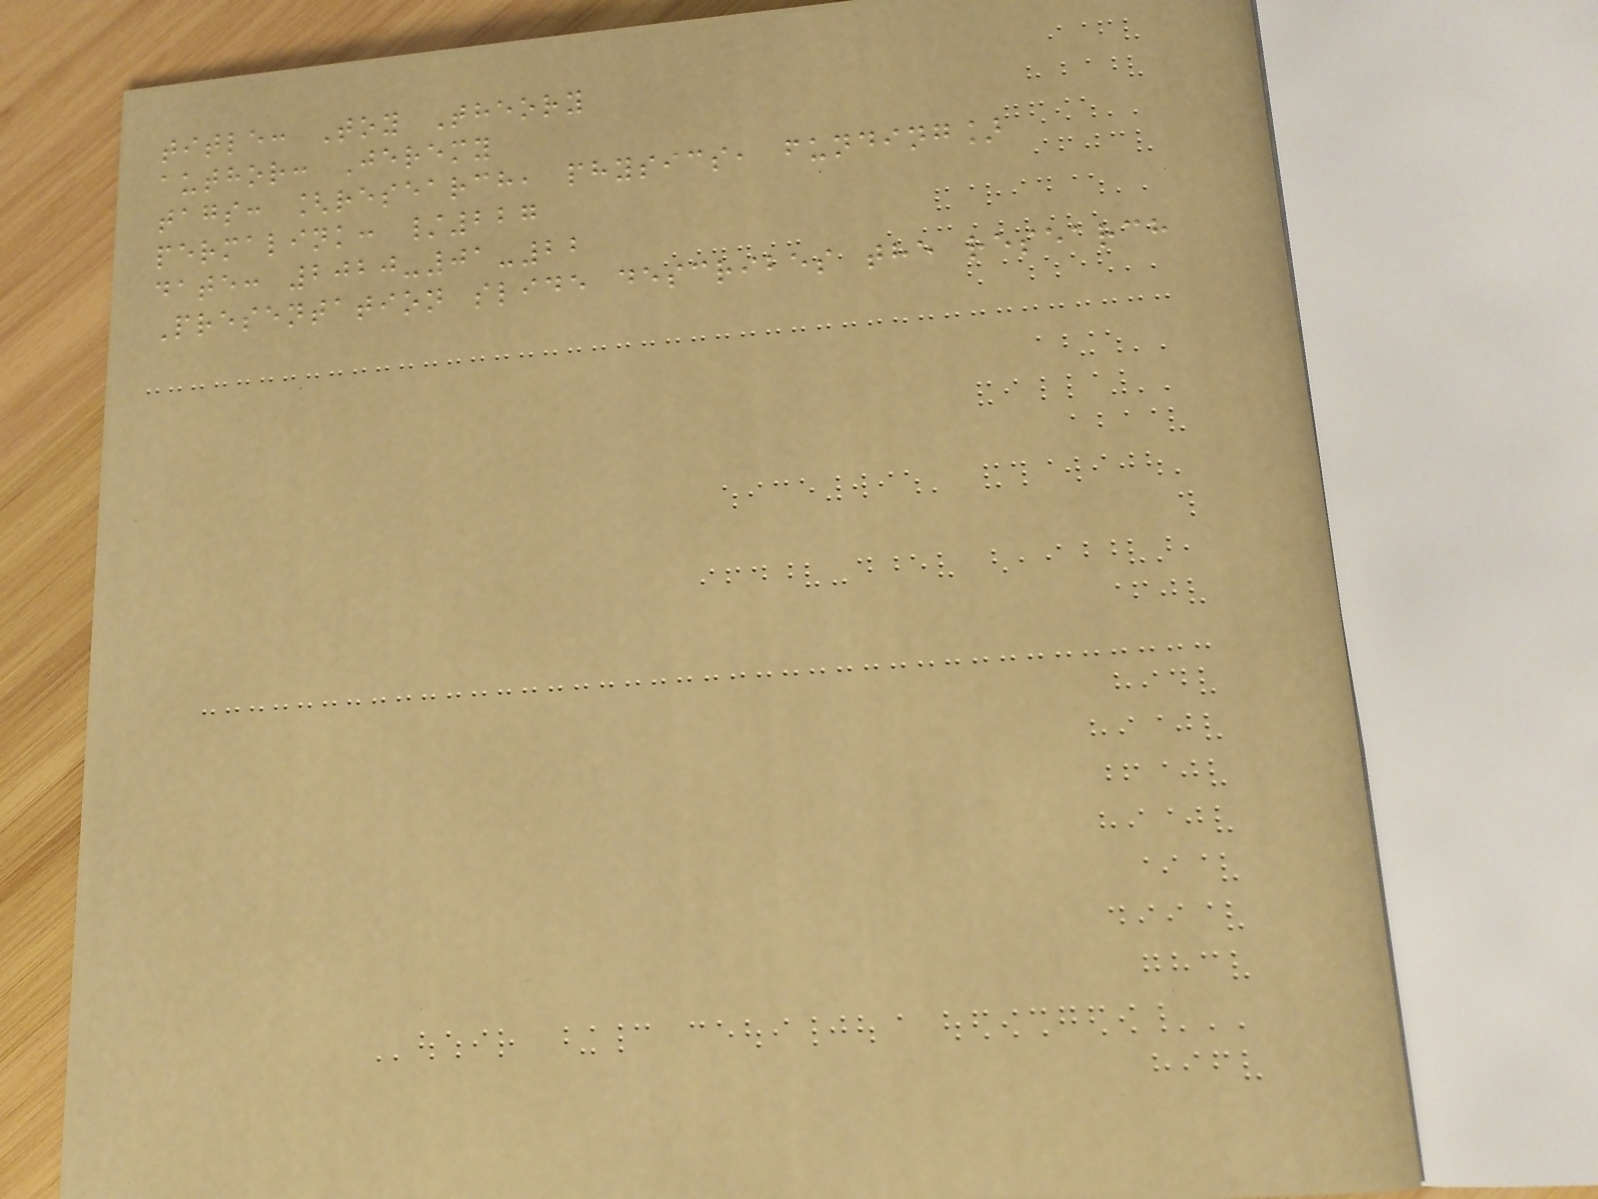title: Toy Theory
author: Jeremy
tags: [research, physics, funding]
permalink: /227
date: 2020-01-22
Presentation slide describes the research
